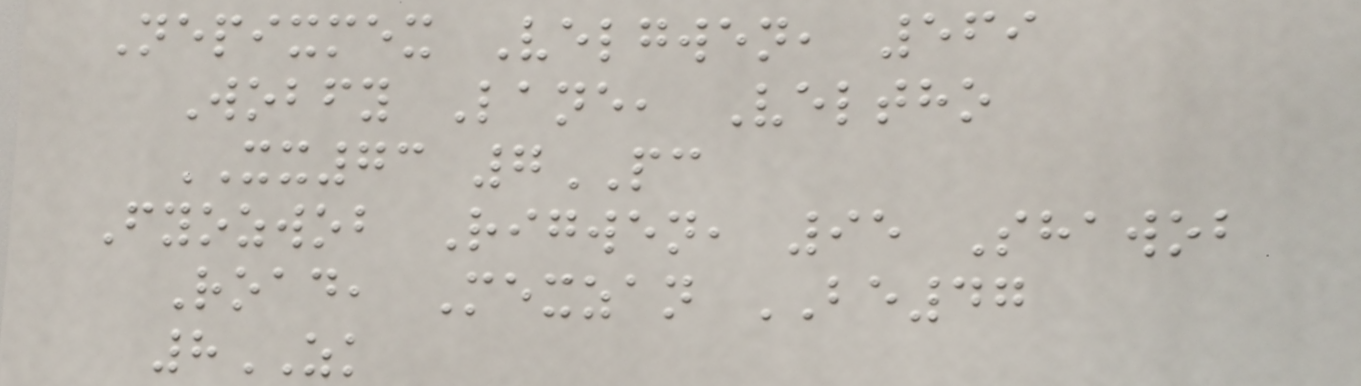Nepixmex Velgwen, 569
Wobfy Lane, Veltho
XX73 7PC
Fyozwob Rigwen, 95 Shawob
Road, Mexzan BE47
8ZK
